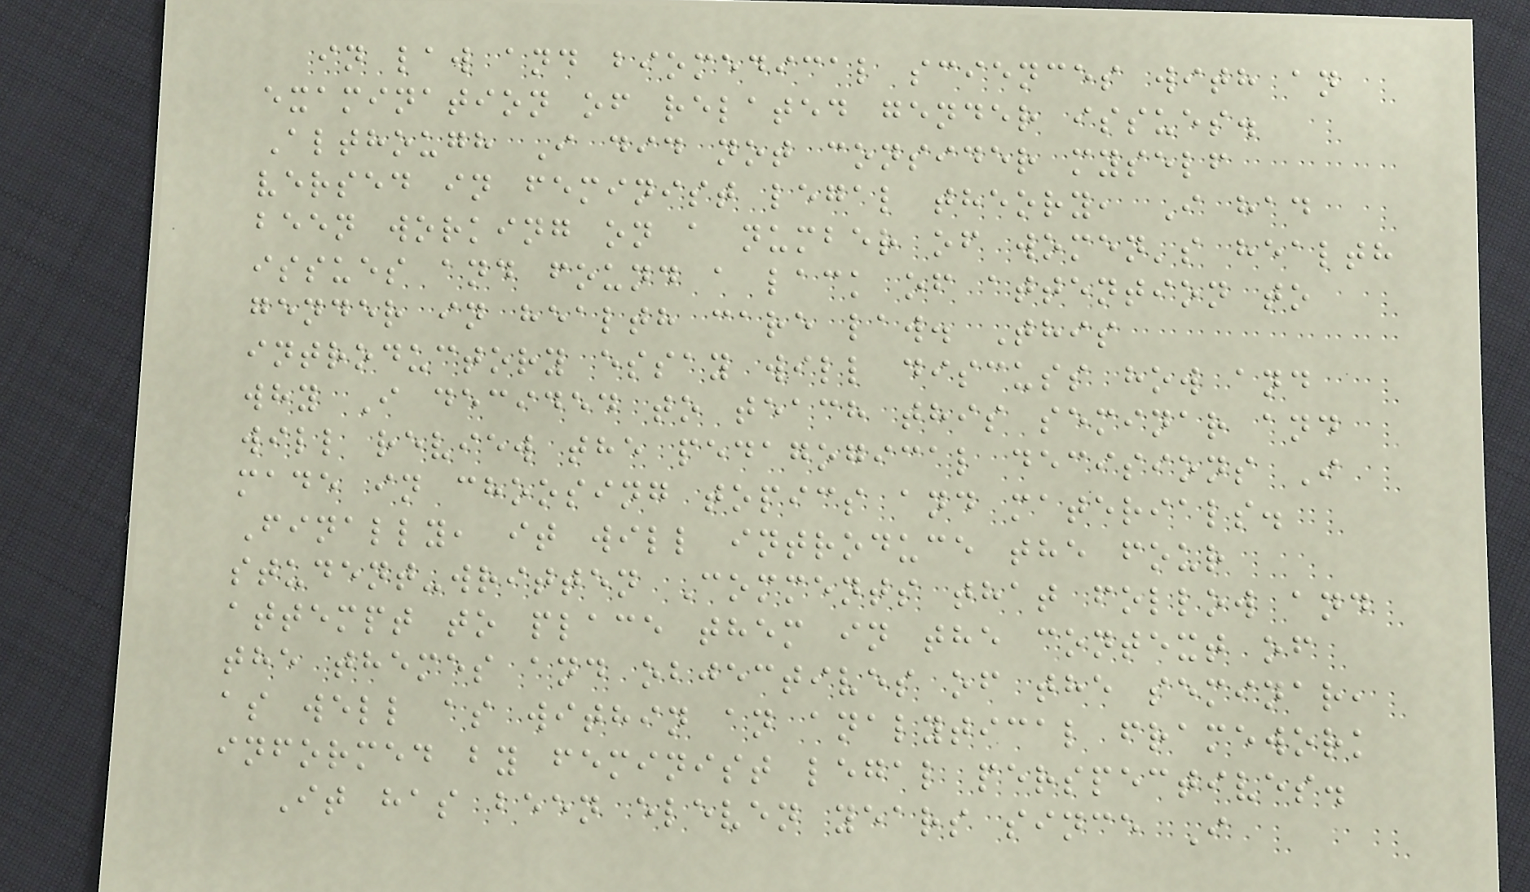in law and biomedical sciences with an
examination of related gender issues.
Although I did not consider myself
versed in feminist legal theory, I had
been working on a number of women's health
issues and found a lack of attention to
gender in health care law. This
introductory essay will discuss how and
why I decided to teach this seminar and
will review the pedagogical decisions I
made in choosing topics and materials.
Finally, it will introduce the four
student-written Comments that follow and
attempt to place them in the context of
the themes and objectives of the seminar,
as well as within an analytical framework
informed by feminist legal perspectives.
It has been eleven years since I
